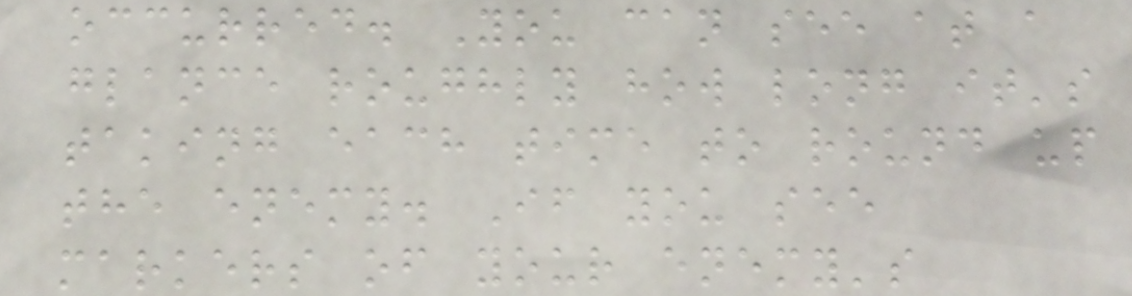occurred. You can see at a
glance roughly how long it's
taking each time to round up
the enemy. If you see
markers of your enemy's
